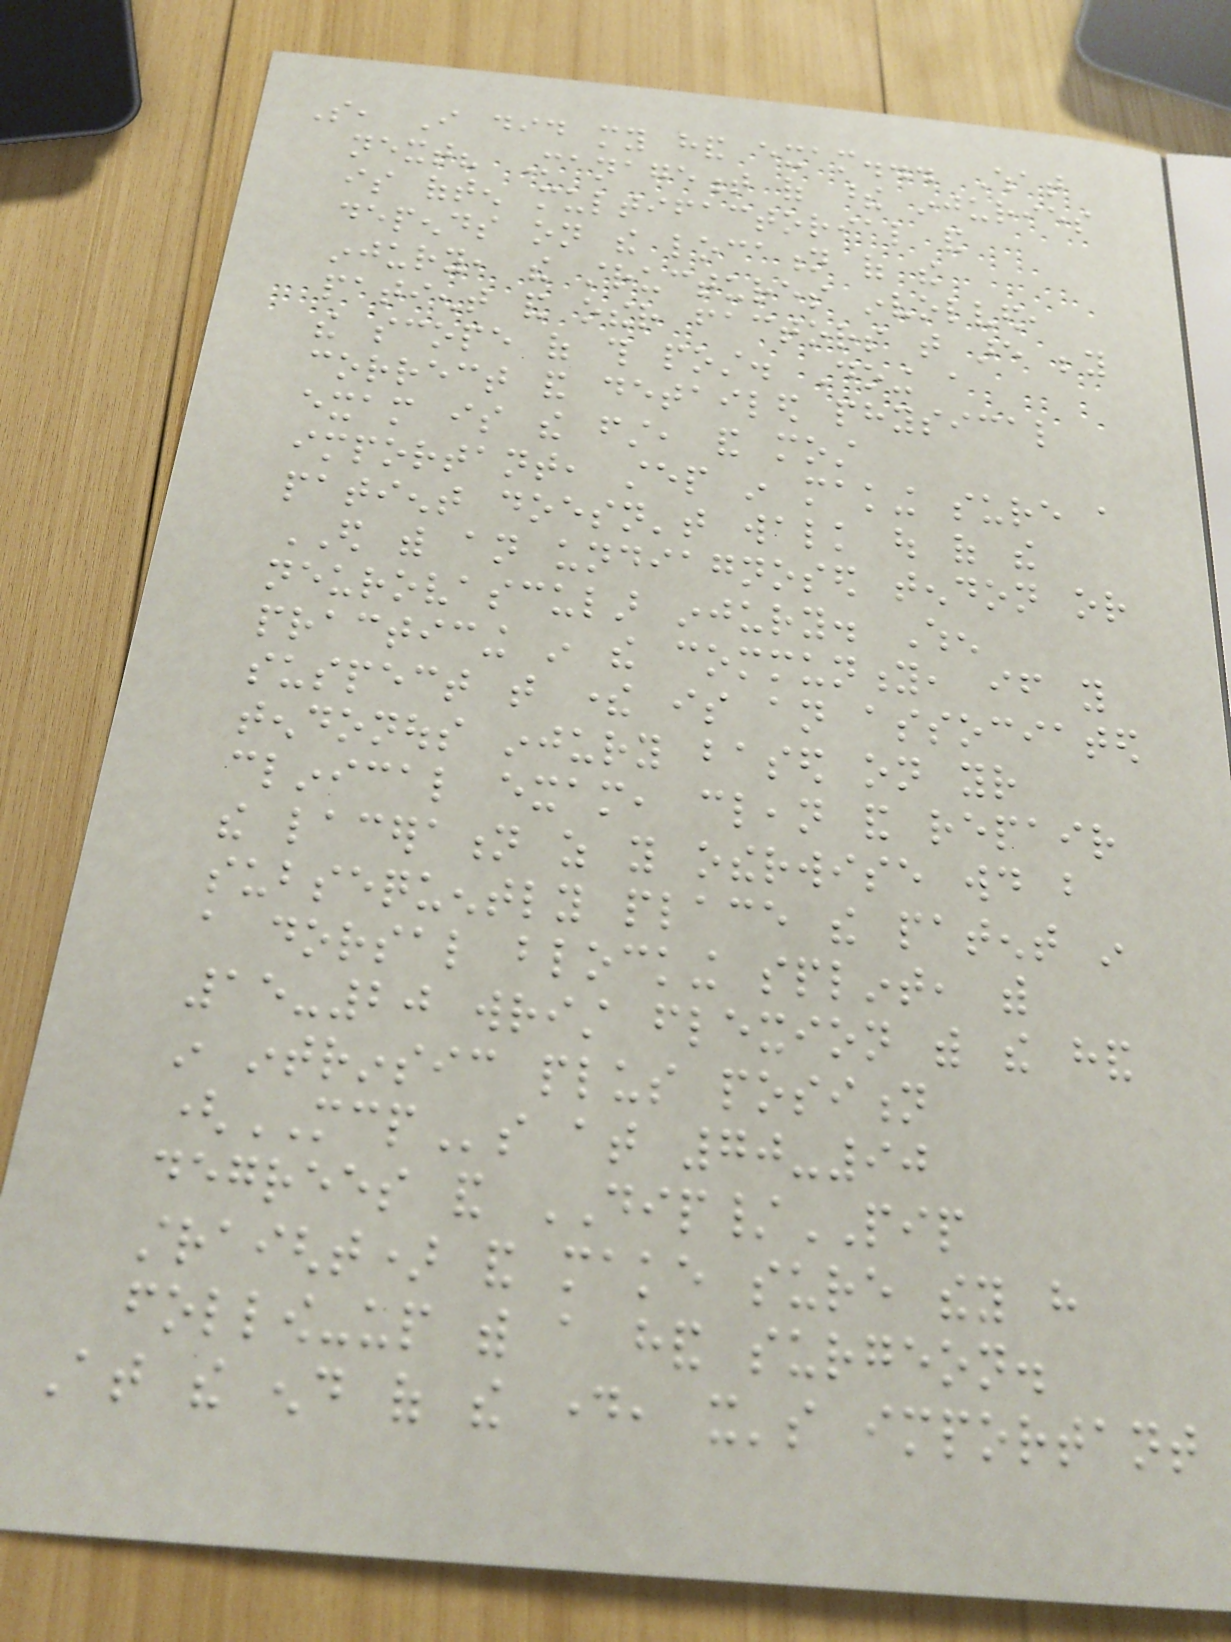So, I did my hand exam... What
next? Management of these injuries
is often multifactorial and
depends on the location of the
injury, the structures involved,
patient and other factors that are beyond
the scope of this post. Doing a
correct and detailed physical
exam is the first, and most
important, step in making sure a
patient doesn't walk out of the
ED with an undiagnosed tendon or
neurovascular injury. When
practicing in the community, if you
suspect that there is an associated
tendonous injury based on your
clinical exam, clean and repair
the laceration as you otherwise would but
subsequently place the patent in
a dorsal blocking splint, with
15-20 wrist flexion with the hand
in intrinsic plus position
(MCPs at 70-90
degrees and DIP/PIP
straight) and make sure they have
follow-up with a hand surgeon.
At the end of the day, it's important
